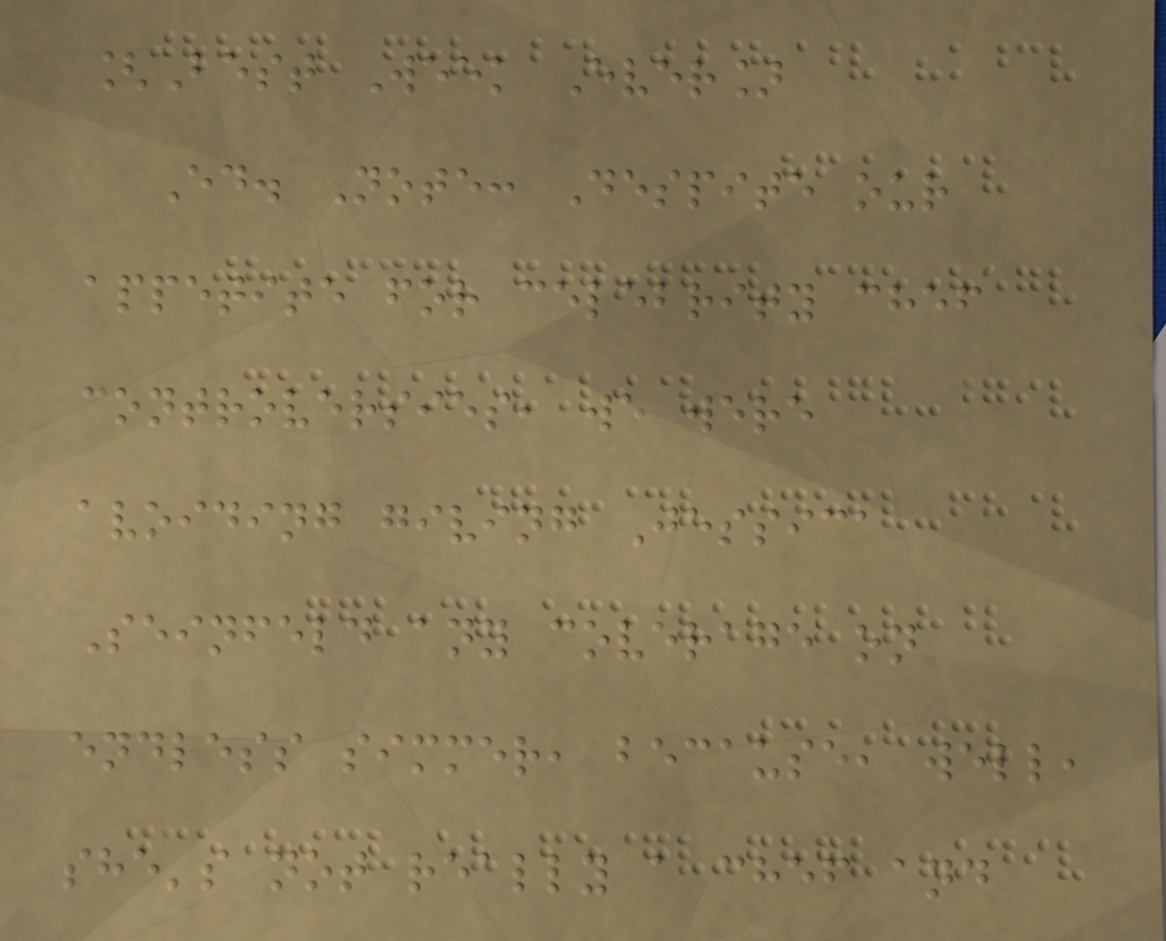[Best Week Ever]
Ed. Note: Despite our
appetite for celebrity chef
controversies, we were
avoiding giving Jessica
Seinfeld any coverage on
endless simmer, because, well,
she's not really a chef and
